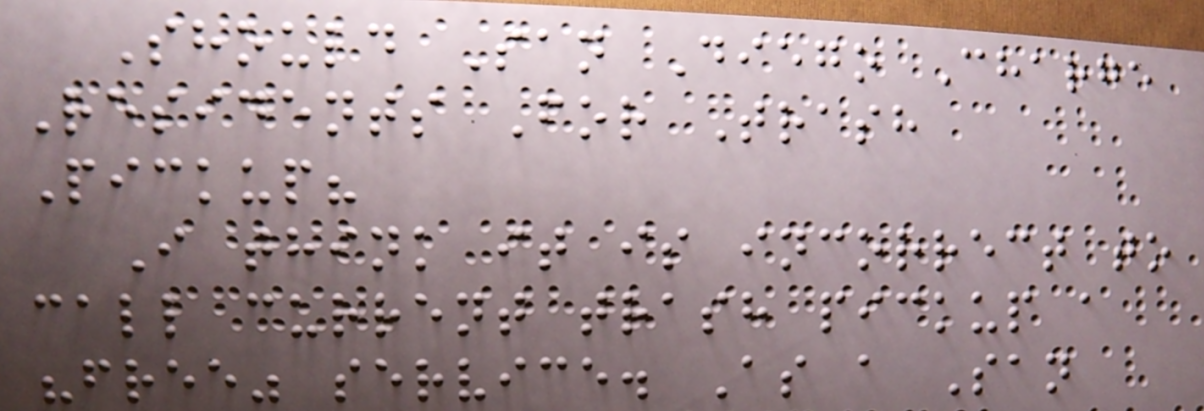Should San Diego Charge
Residents For Trash
Pickup?
I think it is incorrect to
call current trash pickup a
"free" service. As a San
